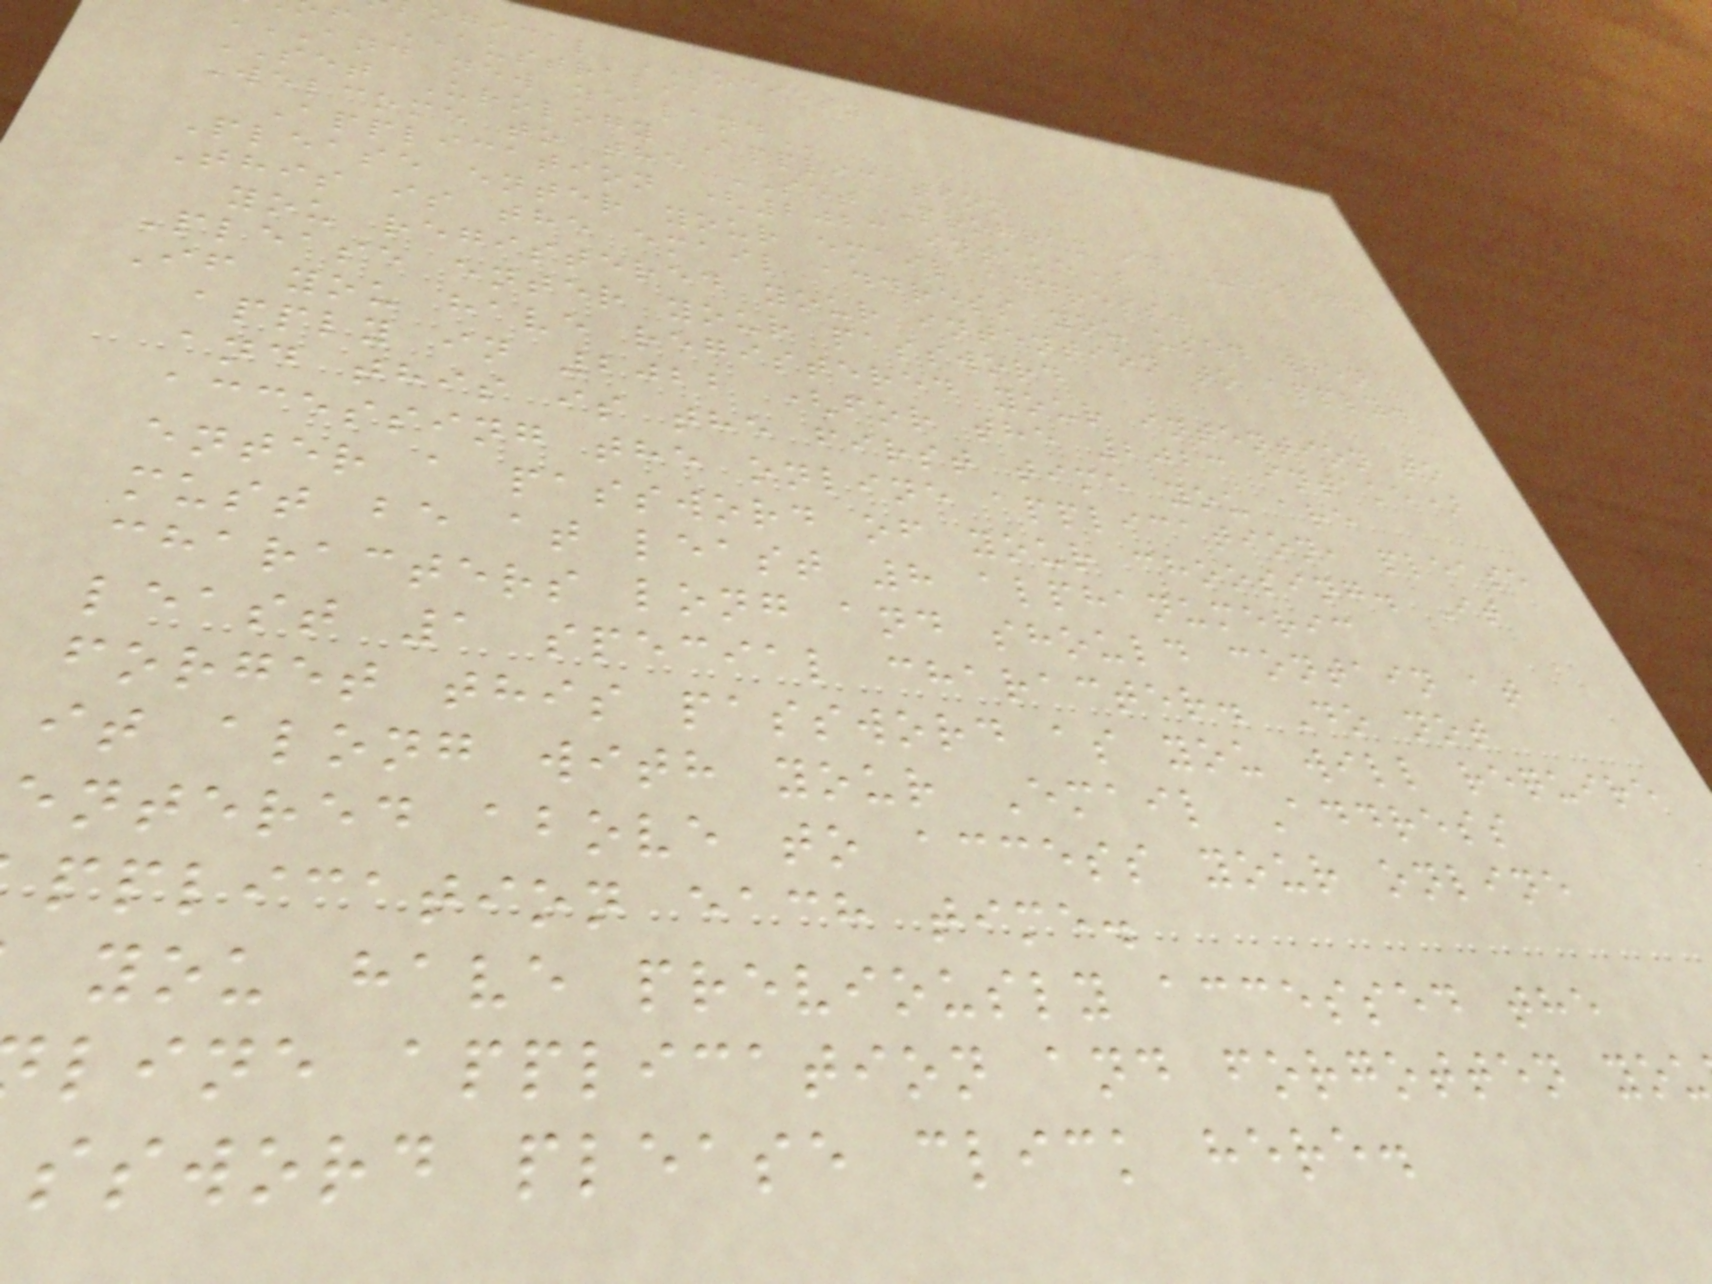ogical SOCIETY
f AUSTRALIA
AND NEW ZEALAND
SET Urology Application
Welcome to the SET Program in Urology
Application (2023 intake)
Please enter your email address.
This is the email address you used when
you registered your intention to apply.
Please enter your password
If you have registered your intention to
apply in 2022 (for the 2023 intake)
and this is the first time you are
accessing the online application, please
enter a password of your choosing. It
must be at least 8 alphanumeric
characters long and should contain at
least 1 special character. Do not
forget this password as you will require
it along with your Email Address
entered above to access your online
pplication each time.
you have previously accessed the
line application and forgotten you
ssword please click here.
